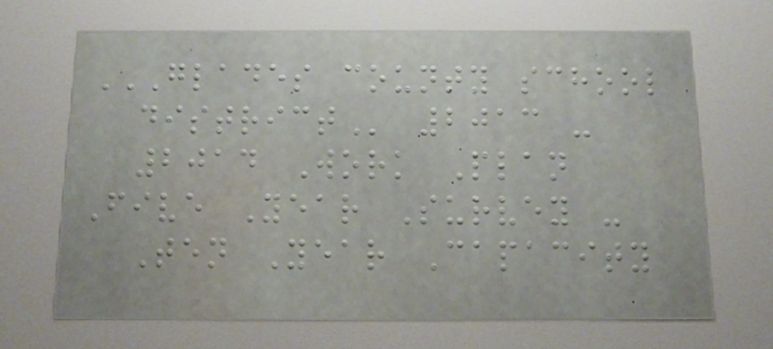GLADES COUNTY SCHOOL
DISTRICT 2013 -
2014 Work Plan
Five Year Survey -
Ten Year Capacity
